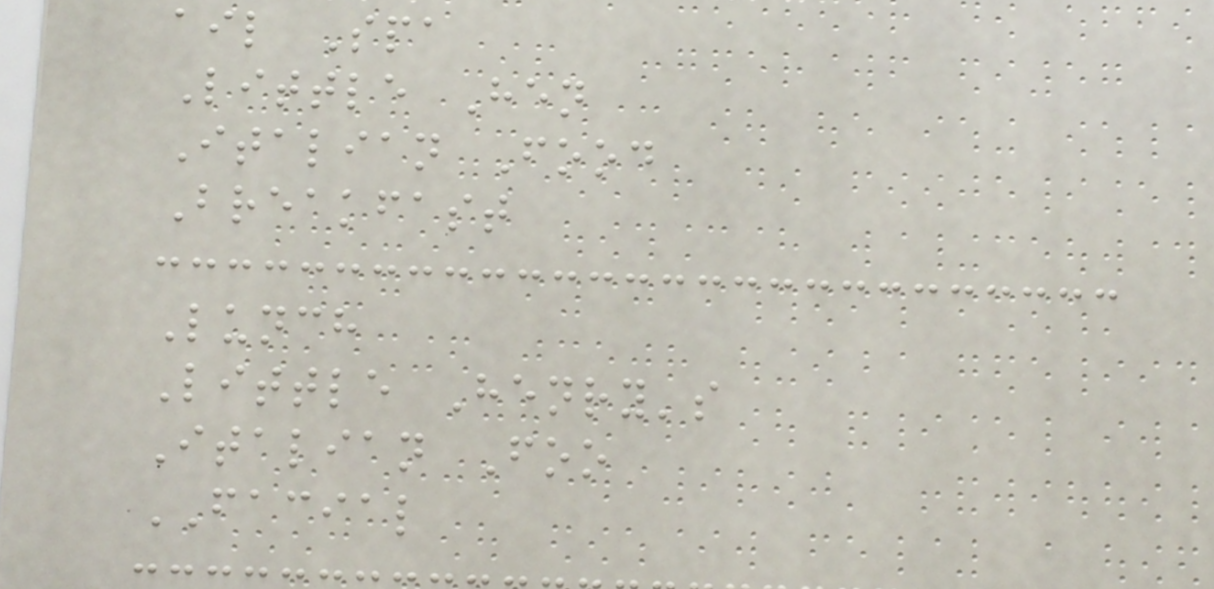ail Spa
Little Hen
Italian Food
Breakfast
Lunch
Little Henry's
Italian Foo
FACIAL
